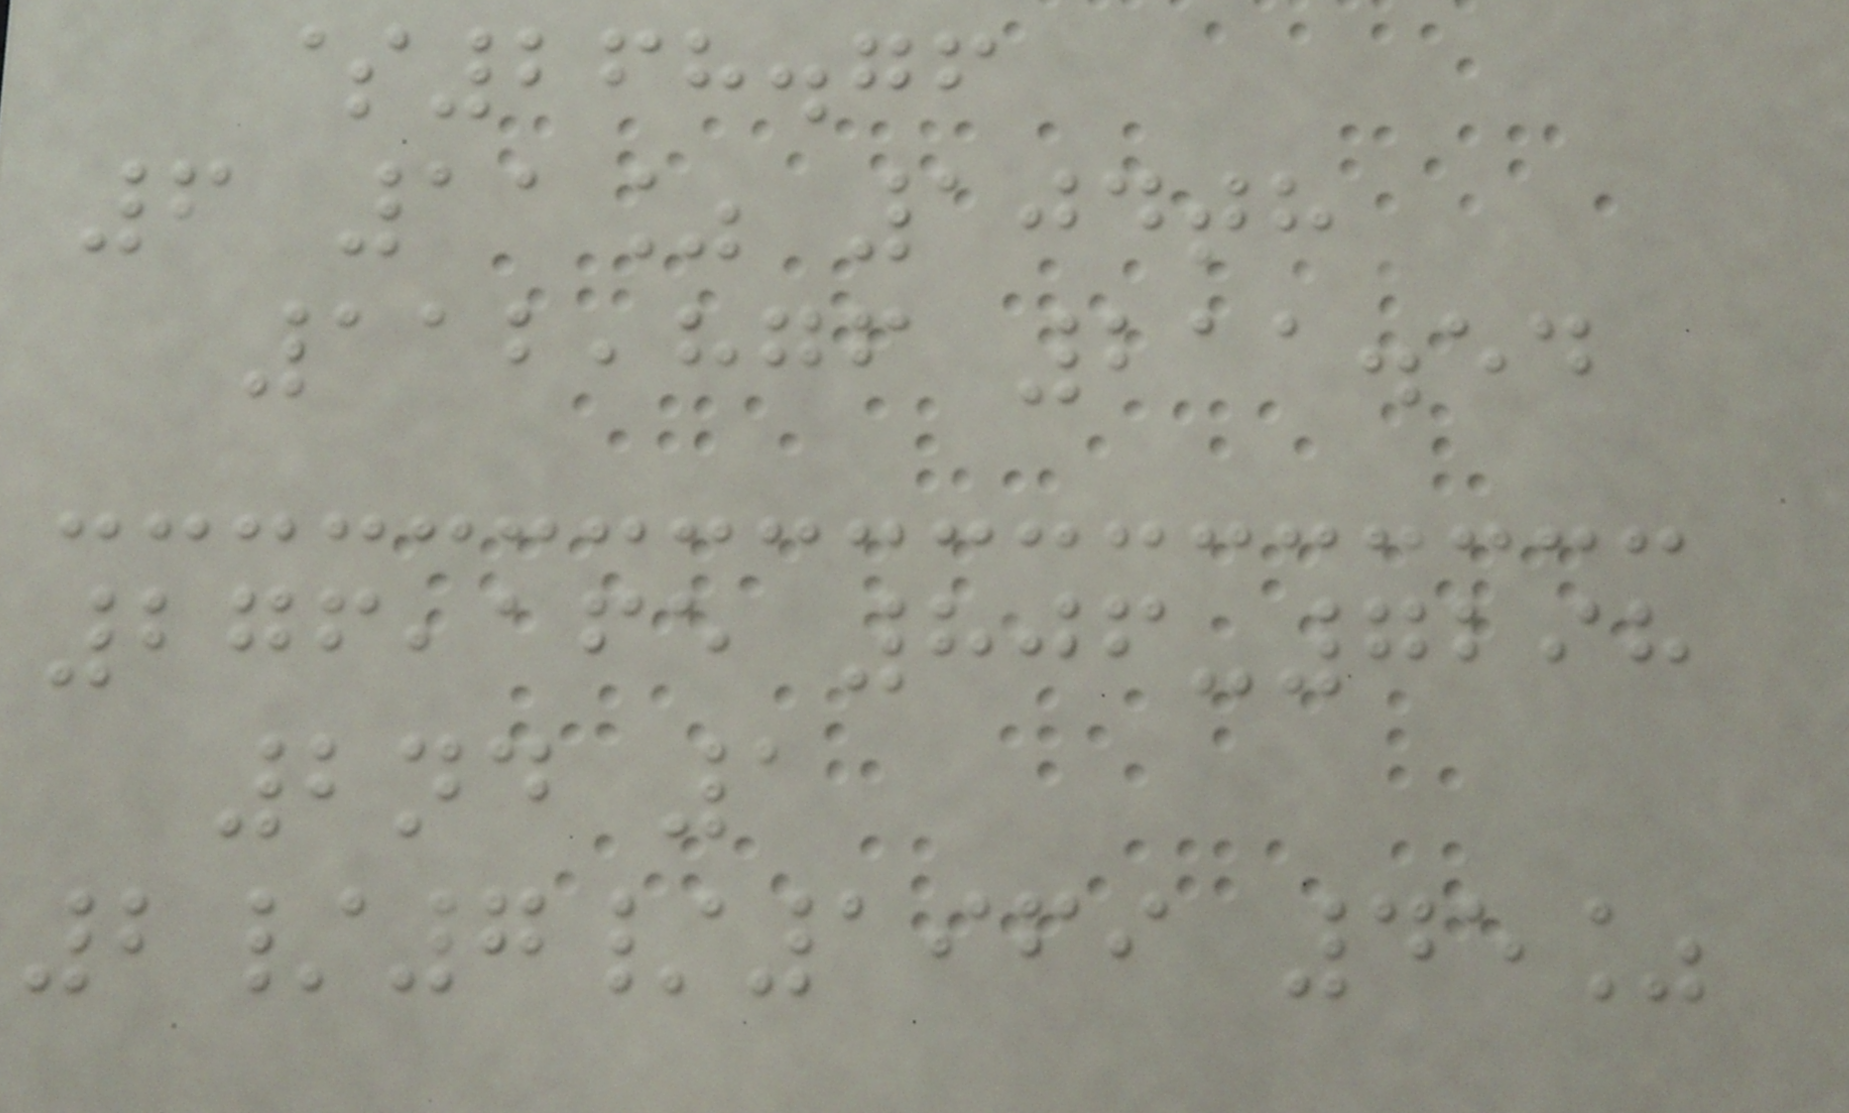$268.76
6 11% 104th
112,876 211.54
276,165 806-7298
2nd 1
2/7/1969 45%
